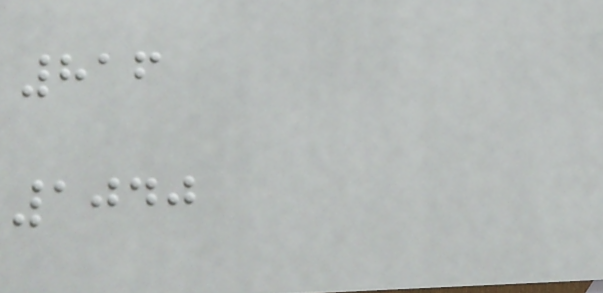816
1040
